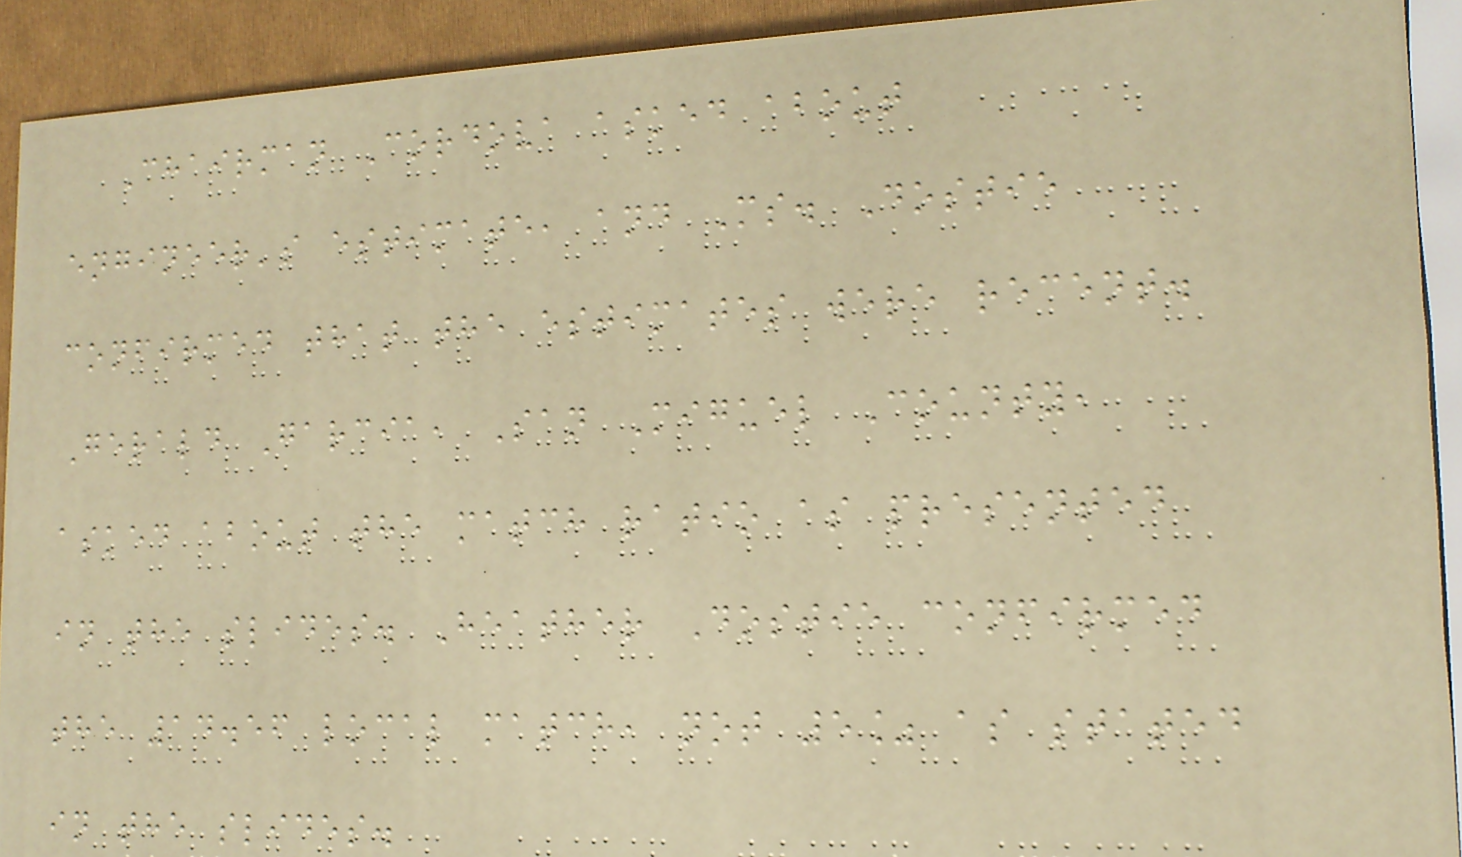Chairman Cordova asked about
engineer's estimate, and Ms. Dostie
confirmed that the estimates were recent.
Gerald Garcia, San Miguel County,
asked about the match ratio as presented
in the slides. Heather Dostie confirmed
the 14.56 local match, not 5% as stated
in the slides.
